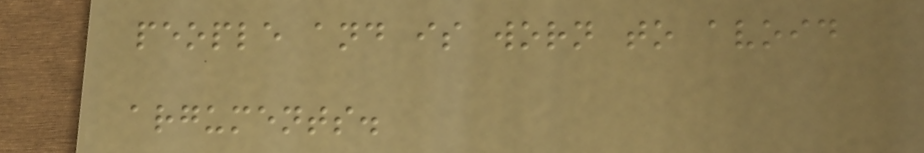people and is worn to avoid
arguments.
